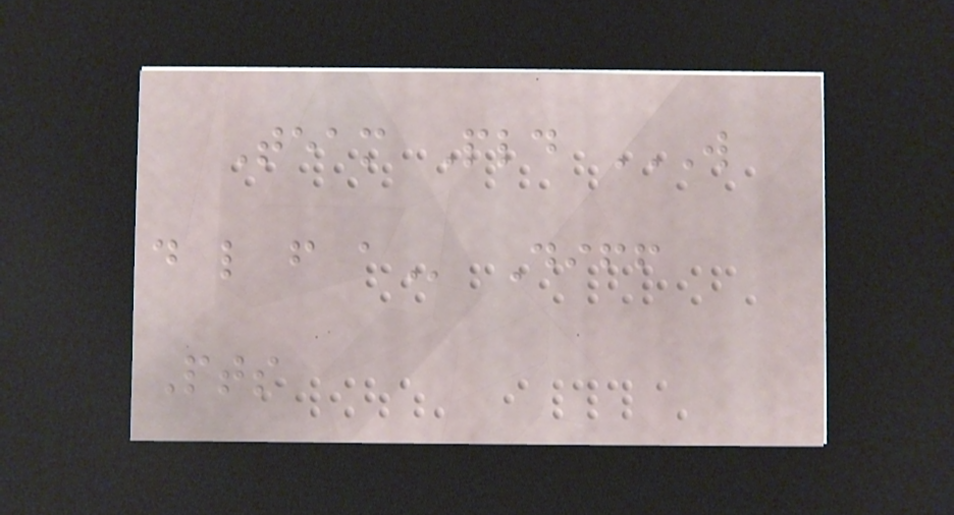Team Pld W
D L F A Diff
Pts
